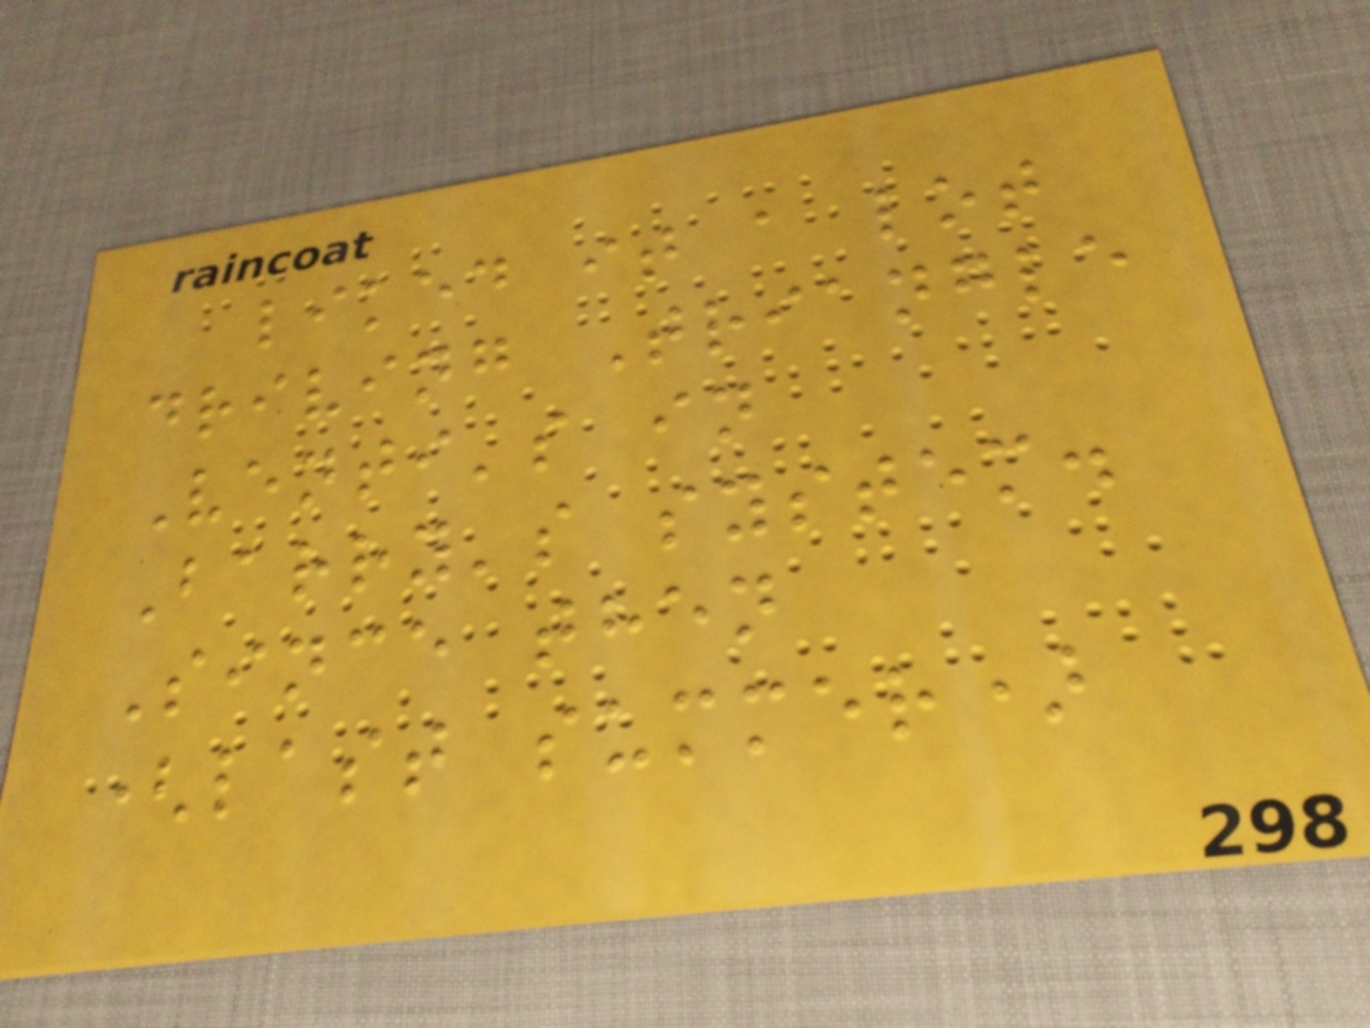liked it a lot
driving Triangle
Venti's in
Barry's system.
Since then
(last summer)
